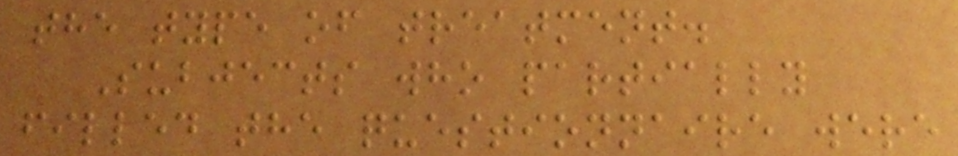the type of treatment.
Subjects who partially
filled the questionnaire were
